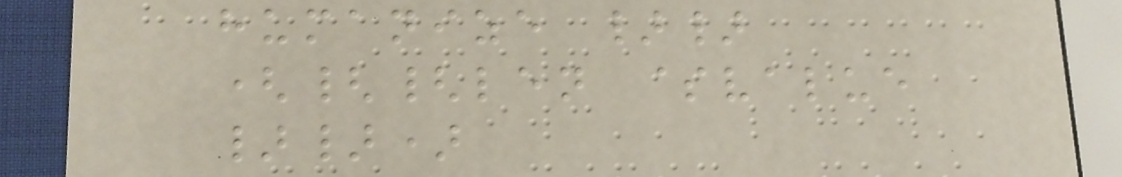humanize }}
({{len $value
}})
